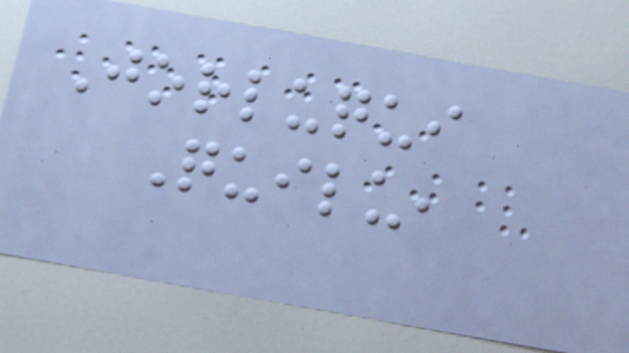Jorluqui
Quilu,
